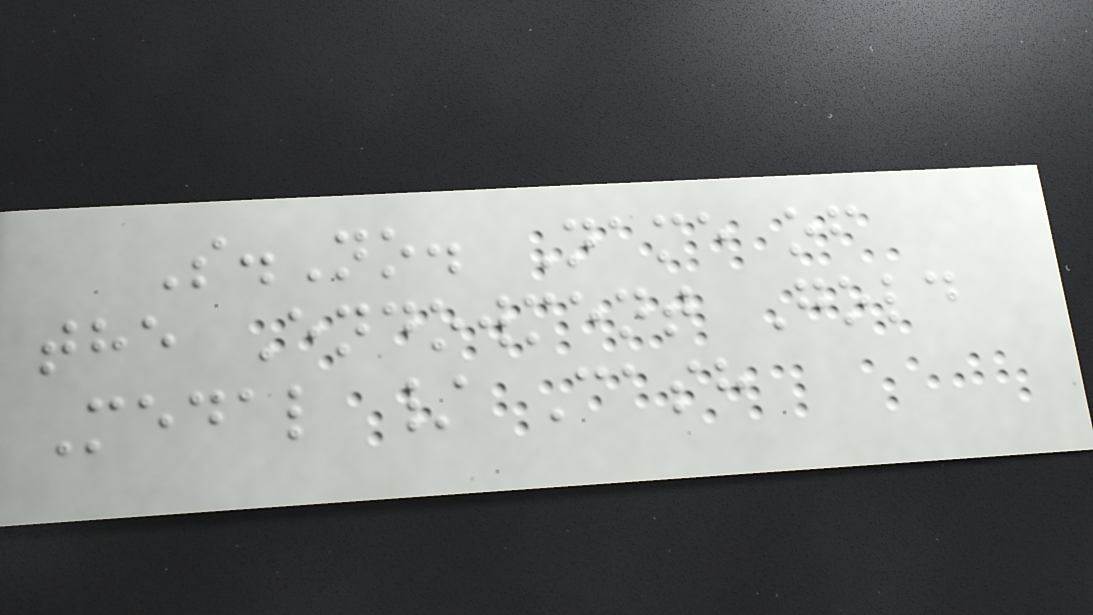S.No. Name of
the Endowment Gold
Medal / Cash
